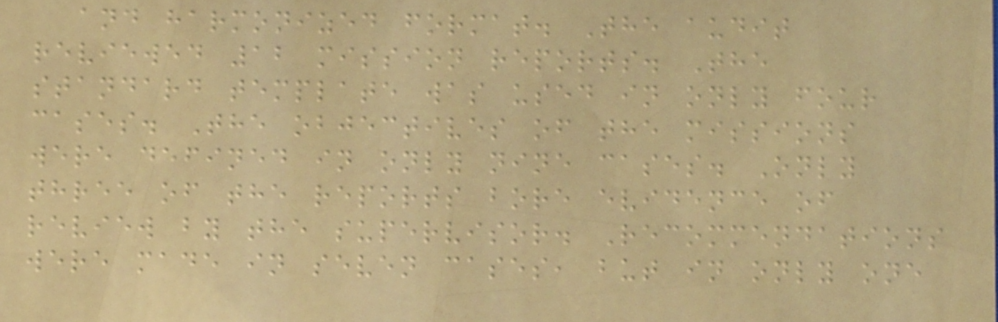and harmonized format. The audit
reviewed 12 mission reports. The
standard template was used in only four
cases. The objectives of the missions
were defined in only nine cases. Only
three of the reports bore evidence of
review by the supervisor. Recommendations
were made in seven cases, but in only one
